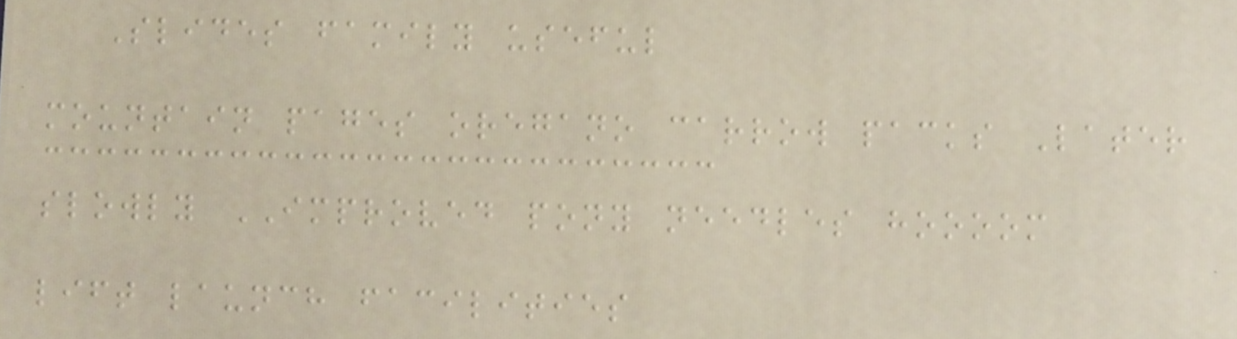Slides family useful
mountain pages oregano carrow packs Later
slowly IMPROVED pony needles hoooom
lift launch facilities
